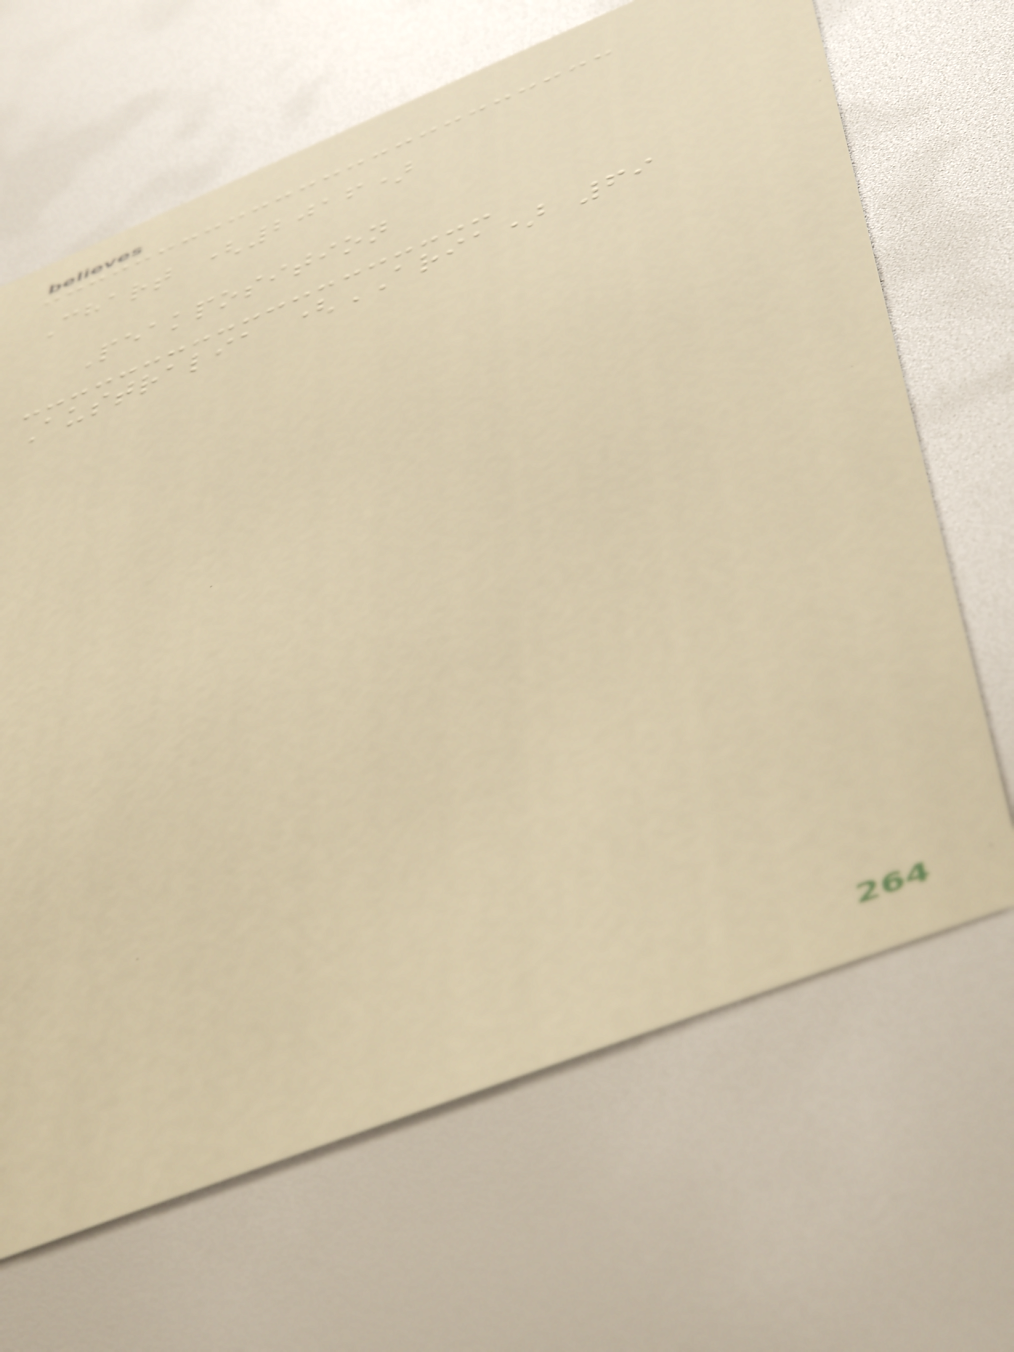Chart (2016)
Peakposition
Australia (ARIA) 69
